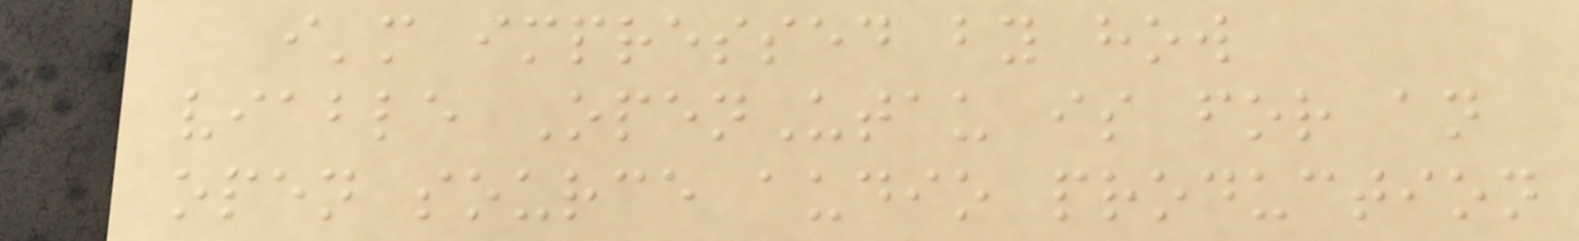i'm impressed by how
viable OpenUtau is for an
open source audio production
